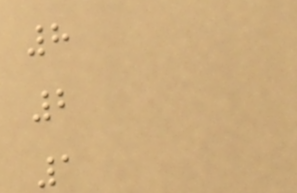8
2
1
